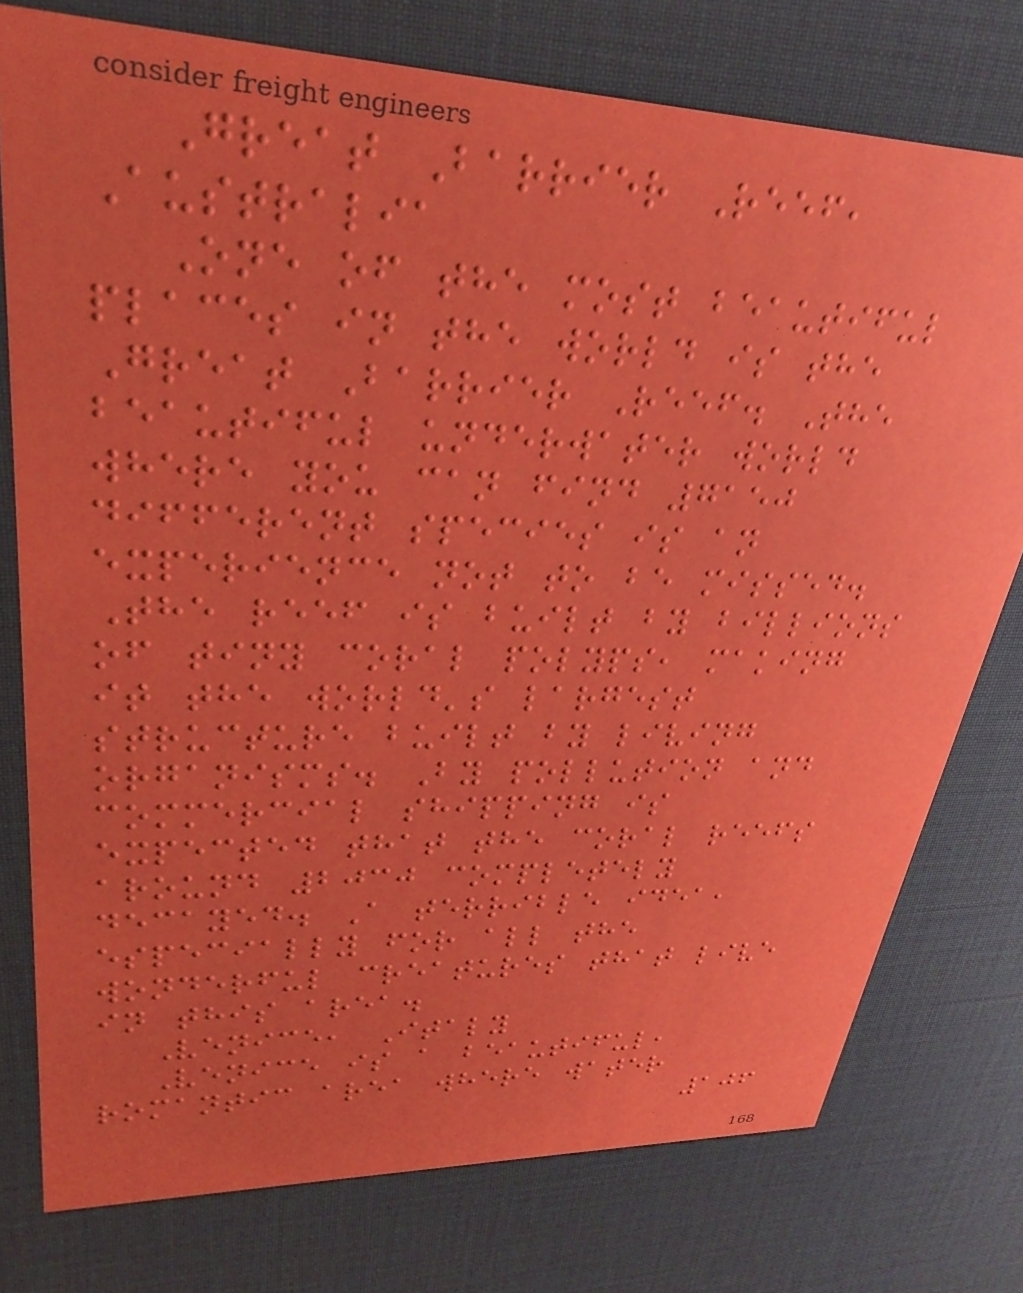Great Barrier Reef,
Australia
One of the most beautiful
places in the world is the
Great Barrier Reef. The
beautiful underwater world
where you can find 7150
different species is an
experience not to be missed.
The reef is built by billions
of tiny coral polyps, making
it the world's largest
structure built by living
organisms. By pollution and
commercial shipping is
expected that the coral reefs
around 2030 completely
decayed. A terrible idea,
especially for all the
wonderful creatures that live
in this area.
Venice, Italy
Venice is a beautiful,
romantic area where water
106
